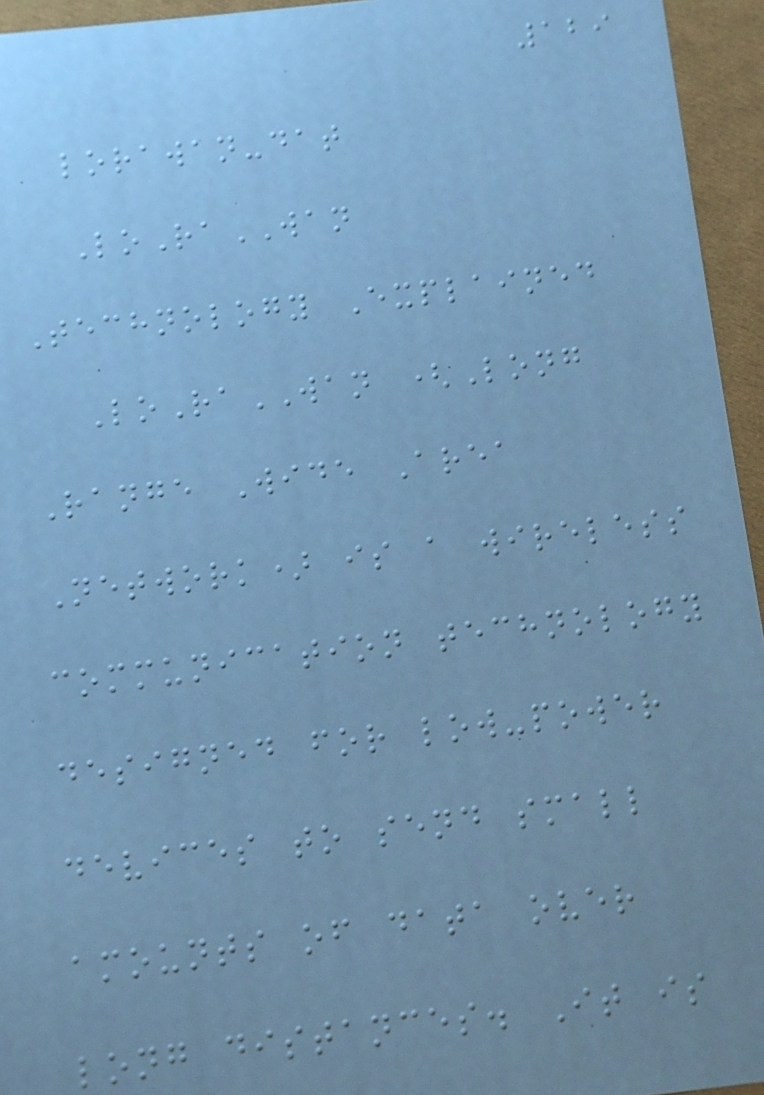129
lorawan-dat
LoRaWAN
Technology Explained
LoRaWAN (Long
Range Wide Area
Network) is a wireless
communication technology
designed for low-power
devices to send small
amounts of data over
long distances. It is
